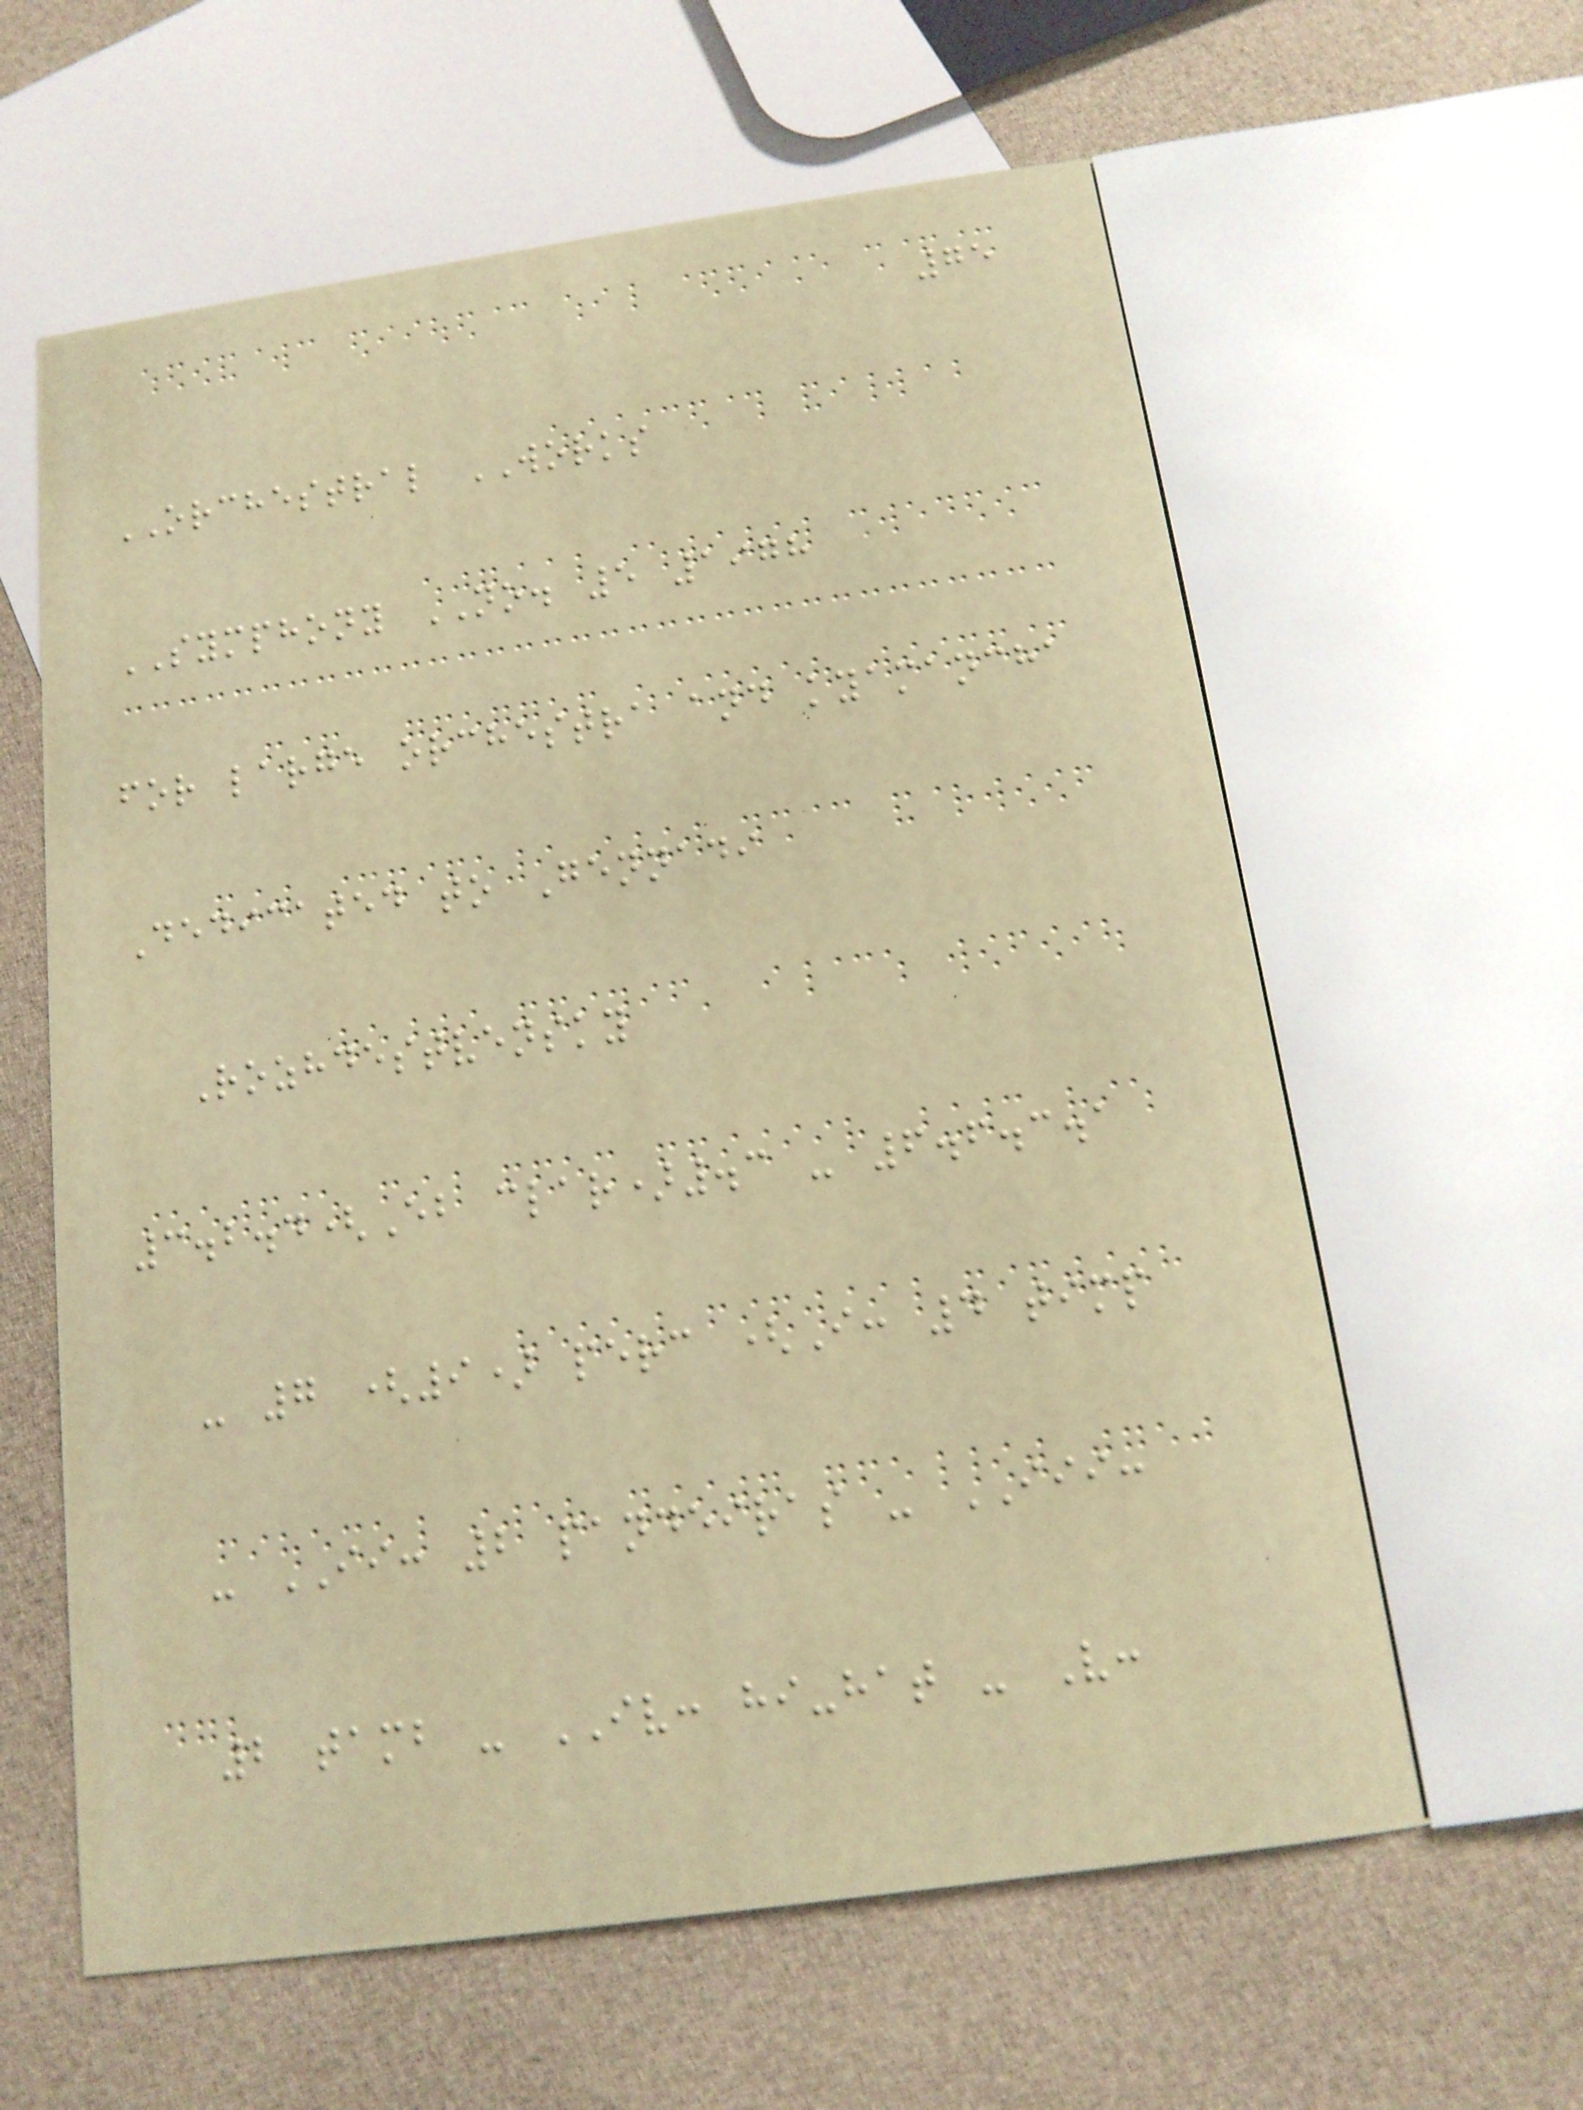75
ORCHESTRAL WORKS
SYMPHONY NO. 5 1978
for large orchestra and kyamancha
Dedicated to Gennadi
Rozhdestvensky
3.2.4(Eb clar).3 - 6.6.3.1
- 7 (9) perc (I: 4 timp
- II: 2 pandeiras - III:
2 tamb - IV: hi-hat - V:
